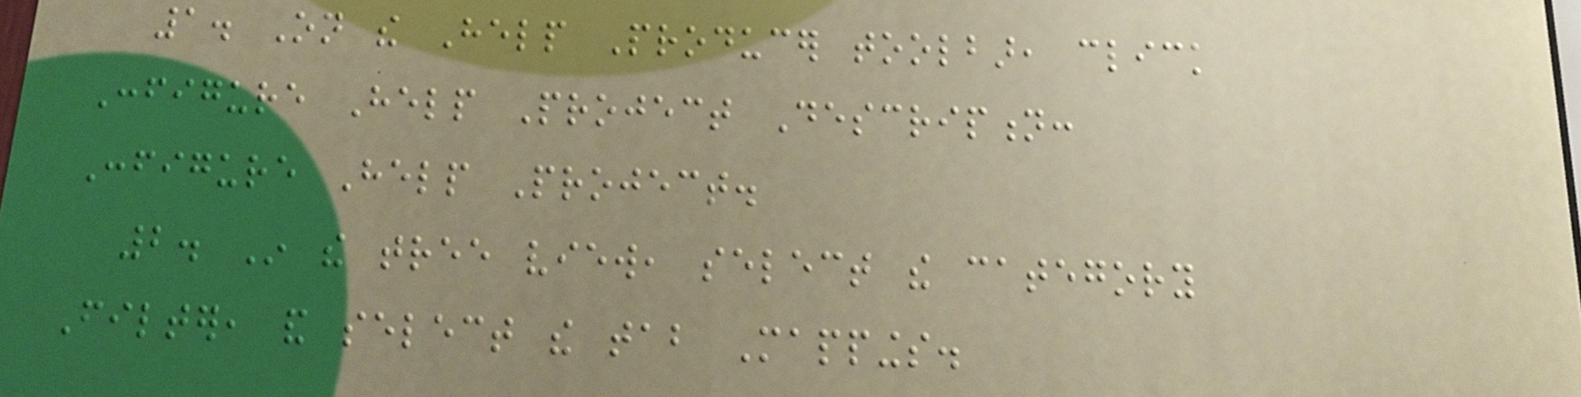1. On the Help Producer toolbar, click
Configure Help Project Description:
Configure Help Project.
2. In the tree view, select the category
Filter, and select the tab Mappings.
